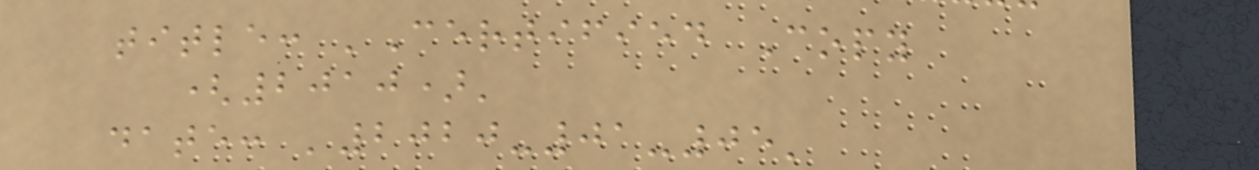title: 'Certified Copy
(2010)'
date: '2020-01-05'
